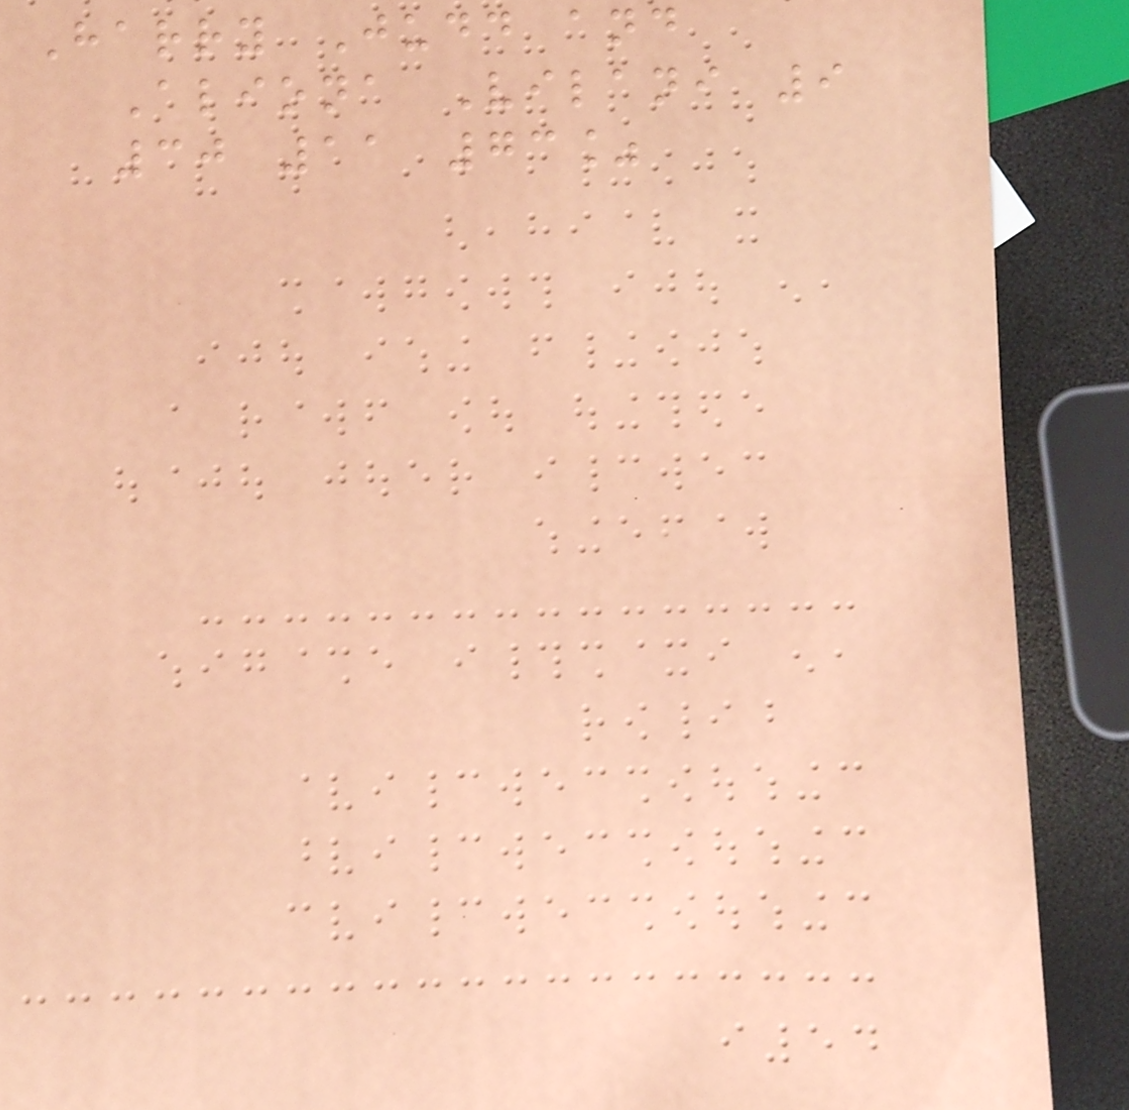Harry Judd and
Aliona Vilani 9
30 11 73%
